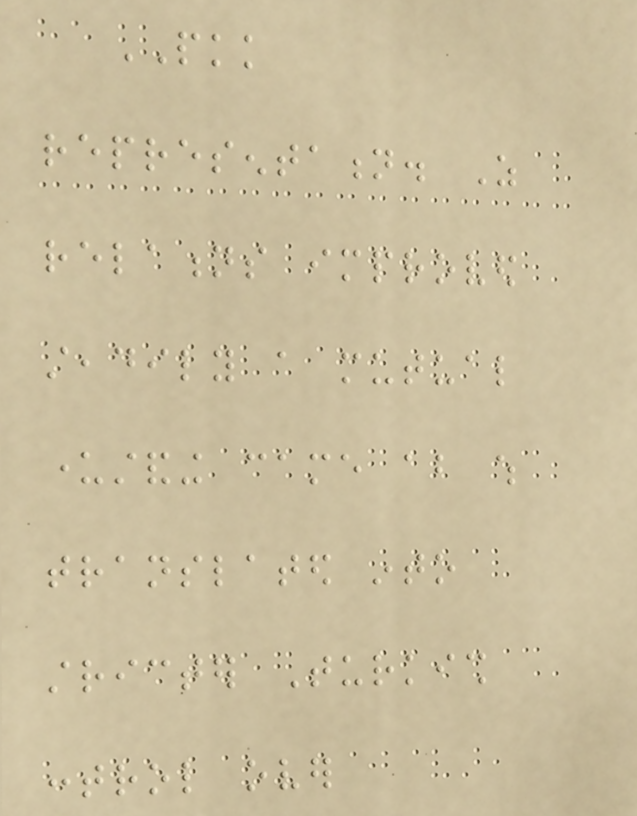PKK
representation. As
relations improved
steadily a mutual
understanding came about which
translated into
stricter Turkish
control over
